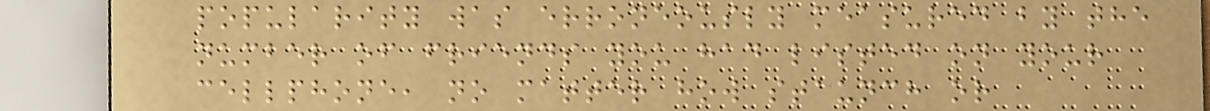popularity was erroneously measured by the
number of friends you had listed on your
cellphone, no matter how staunch or
